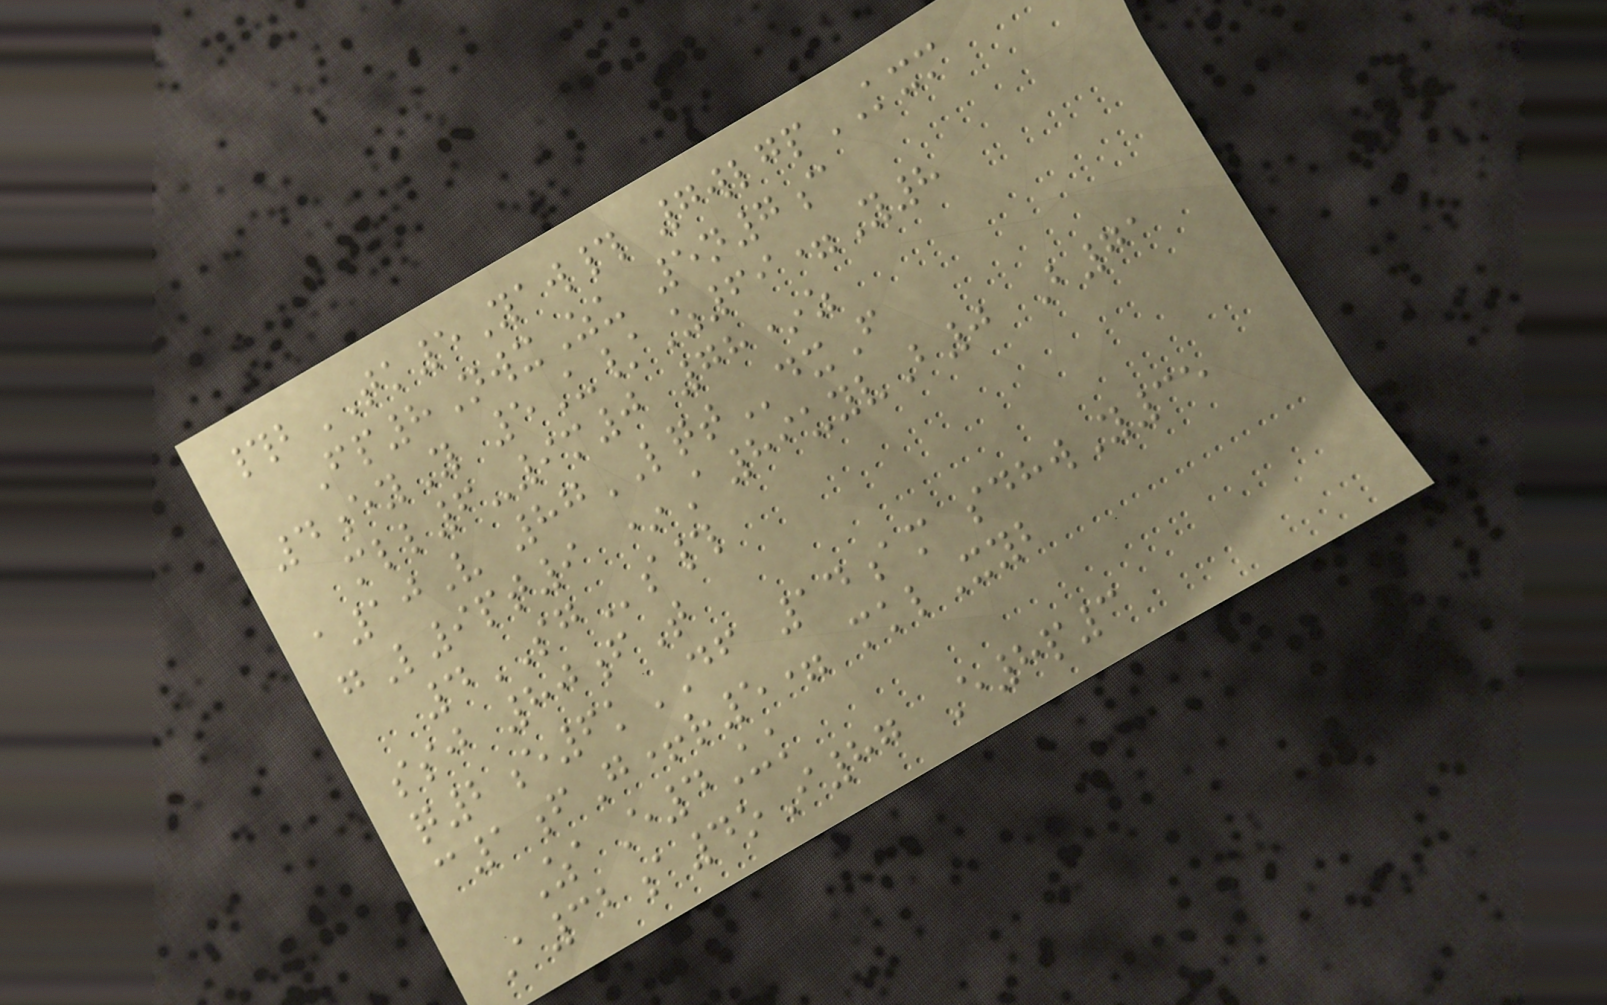#bTK5Yaw# 7wlgpKXM
Fp8NwxZu 5n7c
4eyY 5U/Z69=Y8
mll6-9m0 78*z
a10V 87LQTdxF
gL9pt9 *A89uyvB0 B71
4SGs#
ssj 80fT
q2e6kDF 14am sdhwY35
c1fG+r5= mklXyb
ZaE4Uk
A32a4oI87 E8p3
